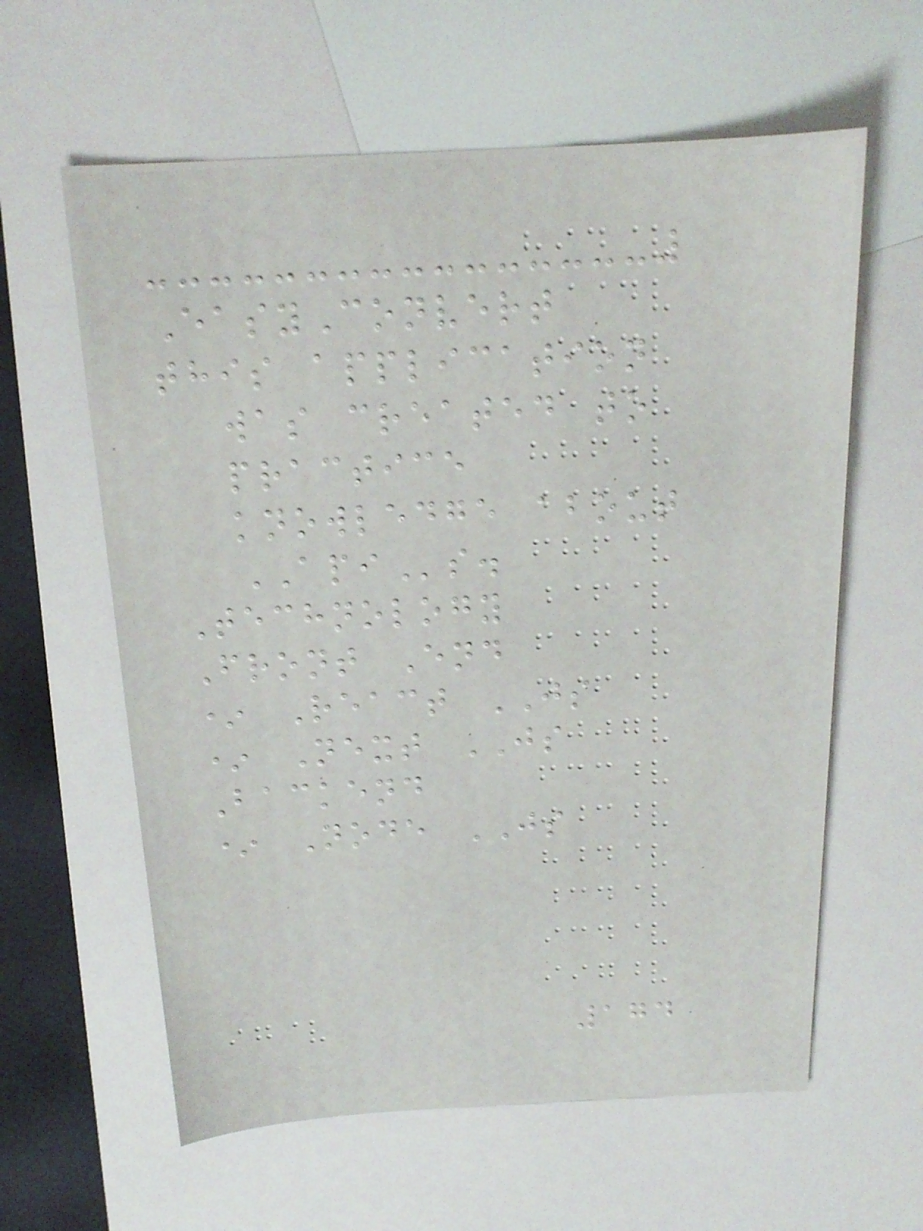EasyConvert
this application
was created to
practice
knowledge about
APIs.
Technology
Front End
* React JS
* Next JS
Backend
* Node JS
174
